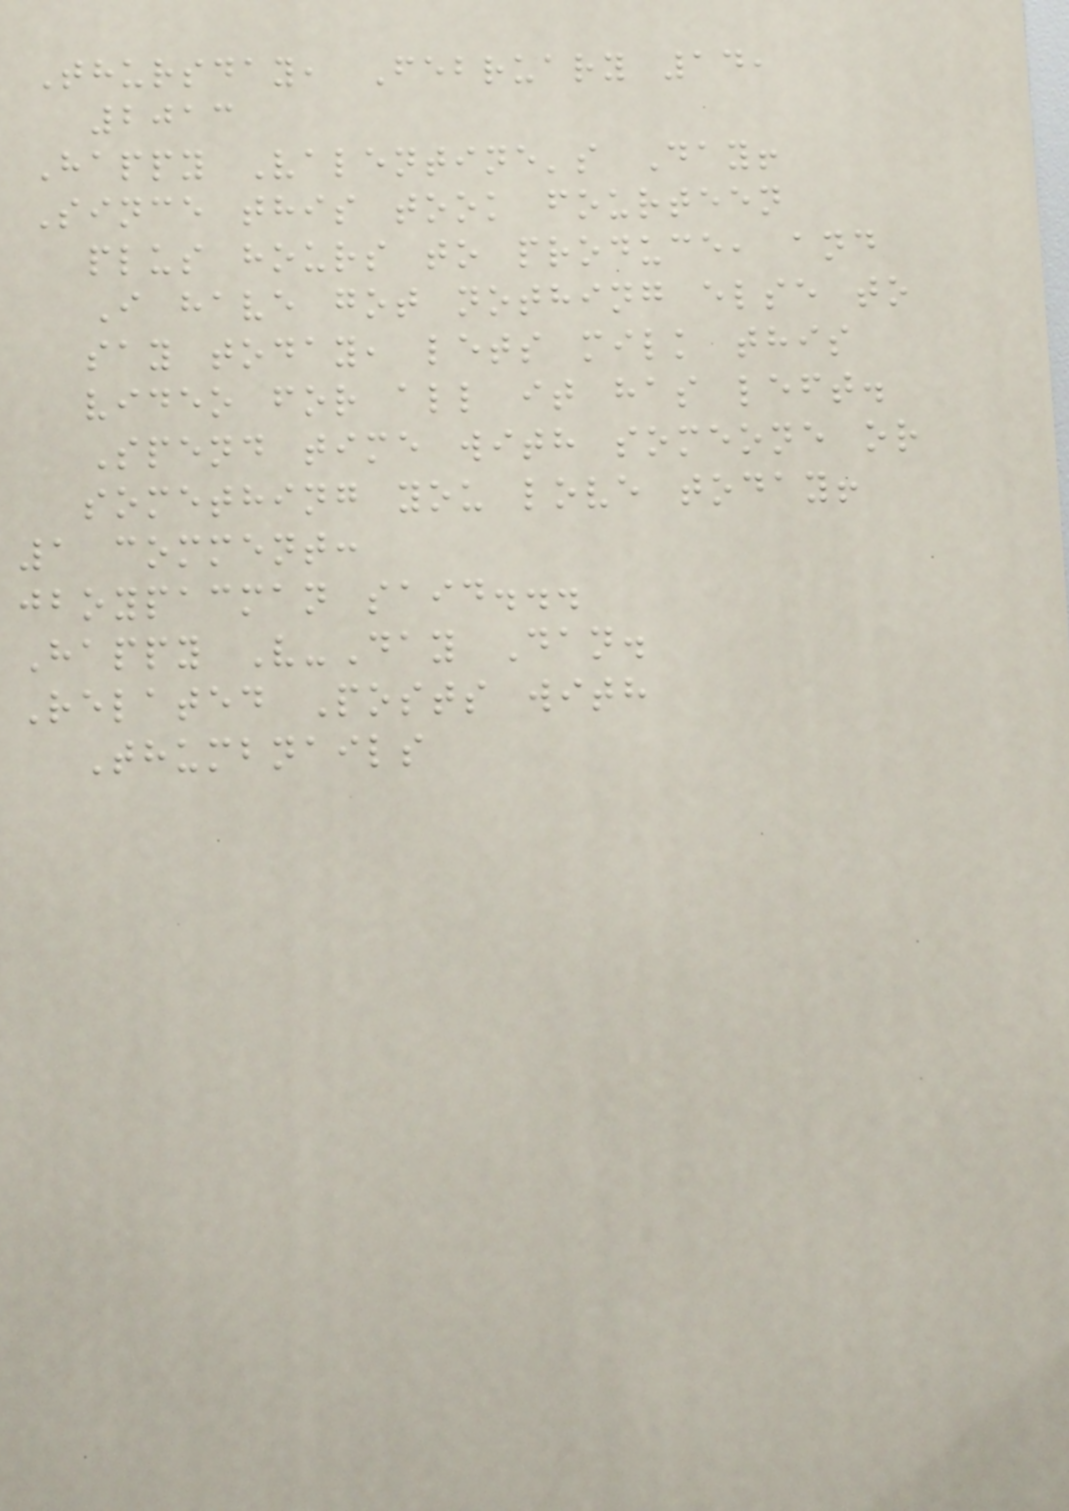Thursday, February 14,
2013
Happy Valentine's Day!
Since this took fourteen
plus hours to produce, and
I have got nothing else to
say today, lets milk this
video for all it has left.
Spend time with someone or
something you love today!
1 comment:
jboypacman said...
Happy V-Day Dan.
Related Posts with
Thumbnails
